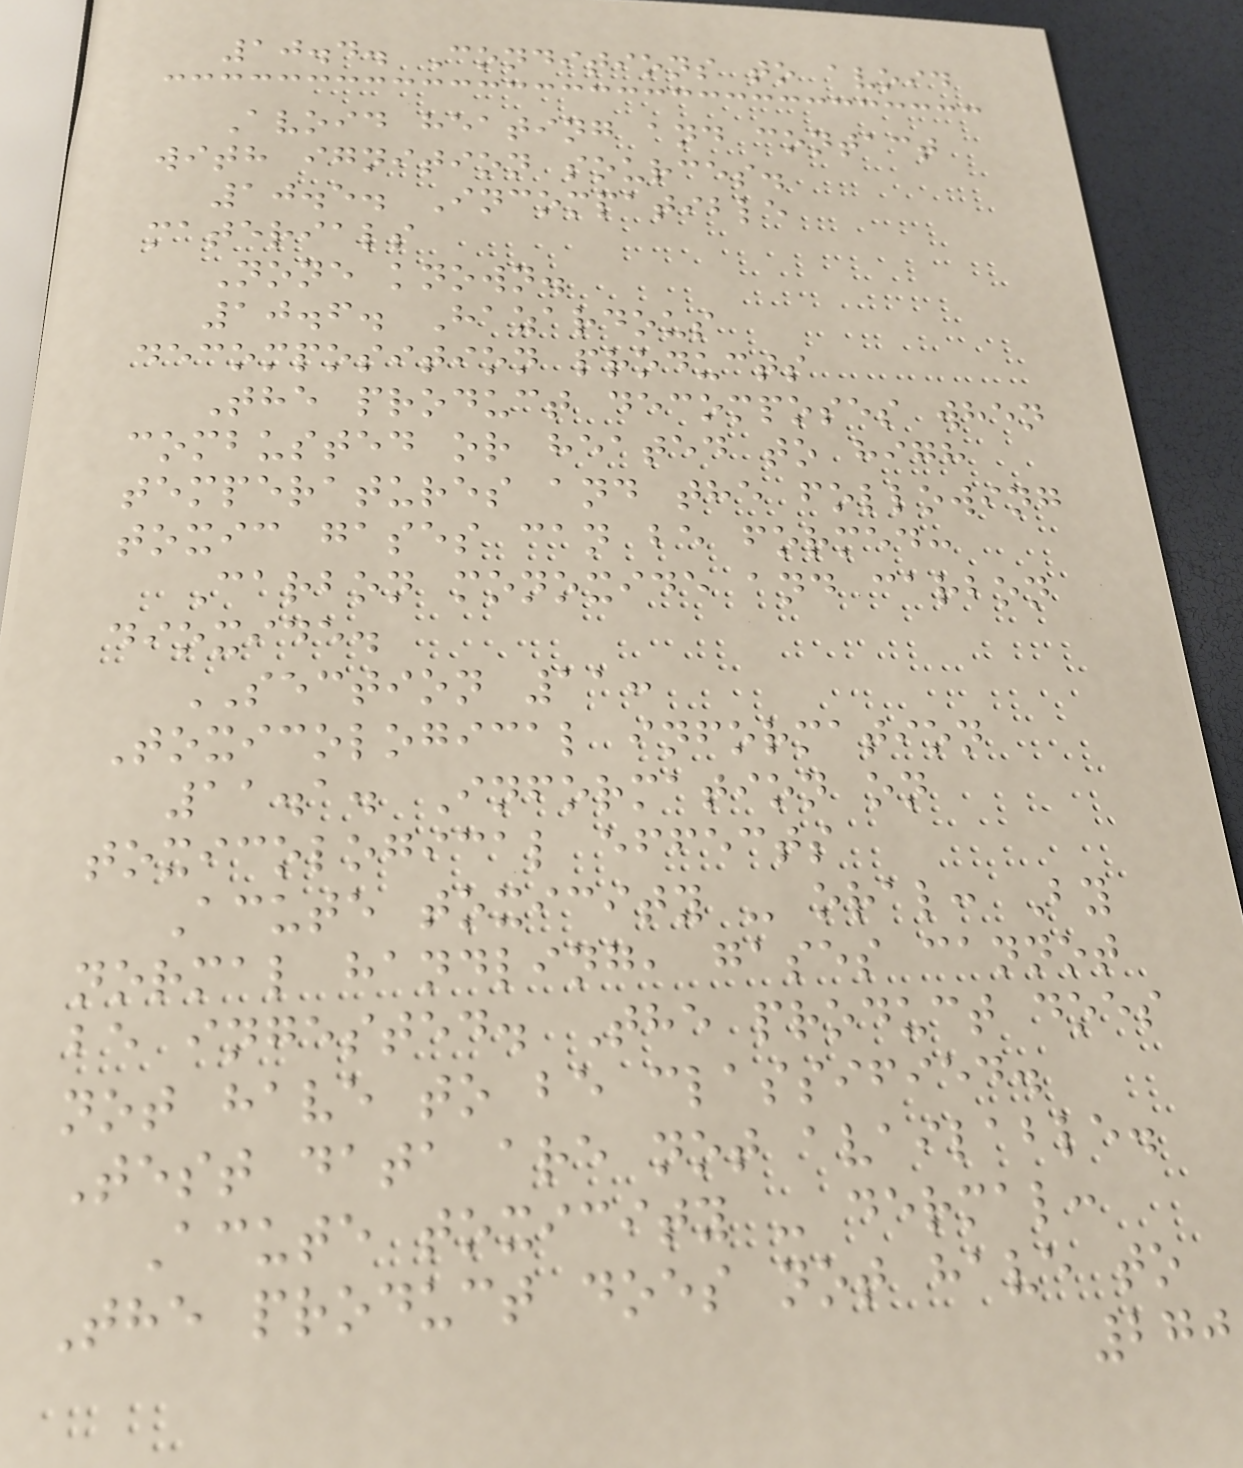10.4. Conditions to avoid
Avoid heating and contact
with ignition sources.
10.5. Incompatible
materials
None known.
10.6. Hazardous
decomposition products
The product decomposes when
combusted or heated to high
temperatures and the following
toxic gases can be formed:
Carbon monoxide and carbon
dioxide.
SECTION 11:
Toxicological information
11.1. Information on
toxicological effects
Acute toxicity - oral: By
normal handling, gases cannot
be ingested. The product does
not have to be classified.
Test data are not available.
Acute toxicity - dermal:
The product does not have to
270
